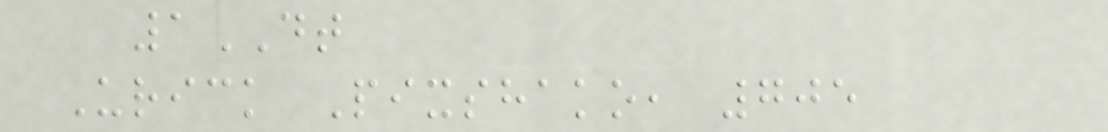1DT
Urick Pixshako, 705
